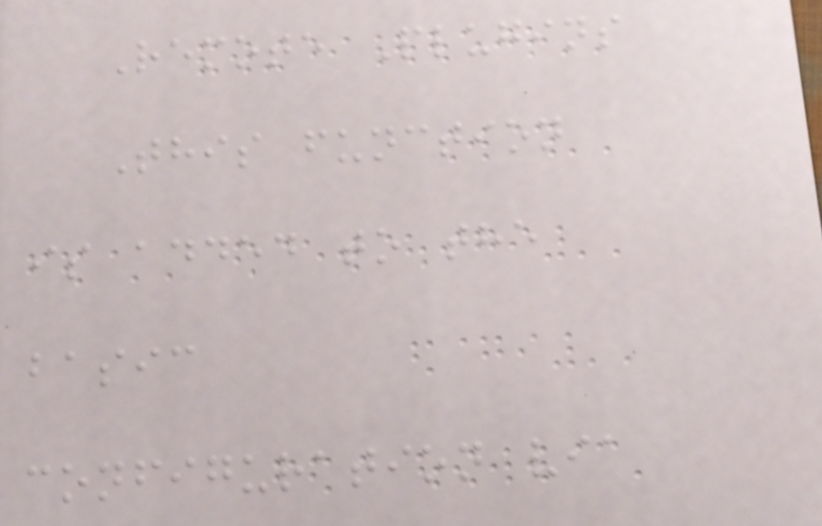Remote Plugins
This function
is added to the
basic
configuration via
